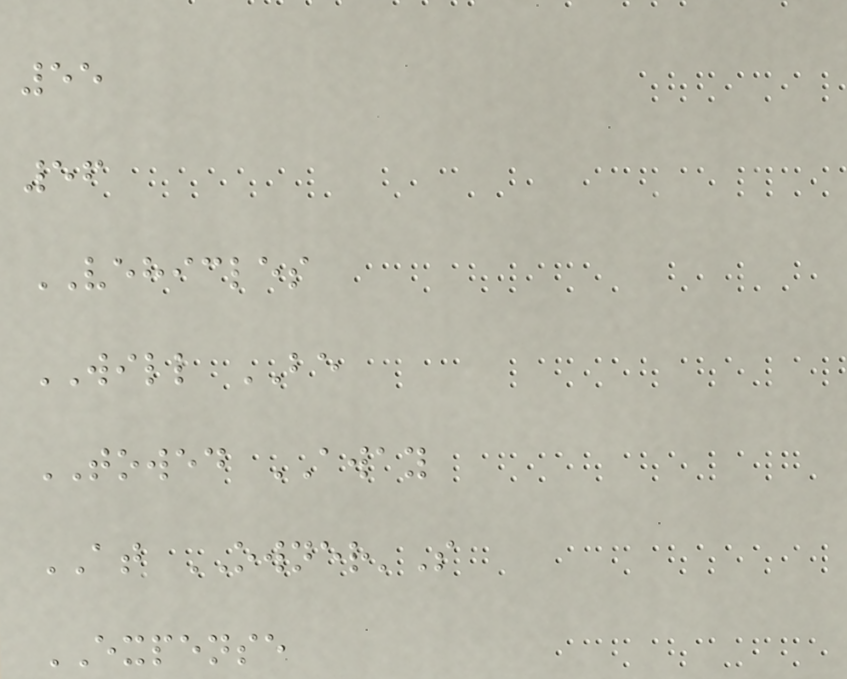55
56
VEHICLES
WILL BE
TOWED AWAY
AT OWNER'S
EXPENSE
